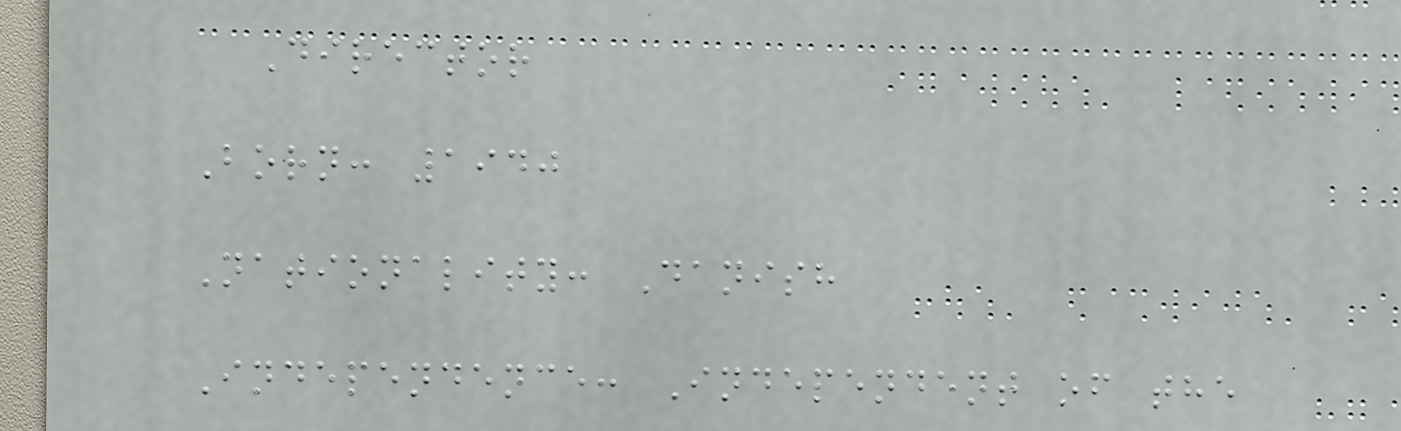Director
Born: 1940
Nationality: Danish
Independence: Independent of the
